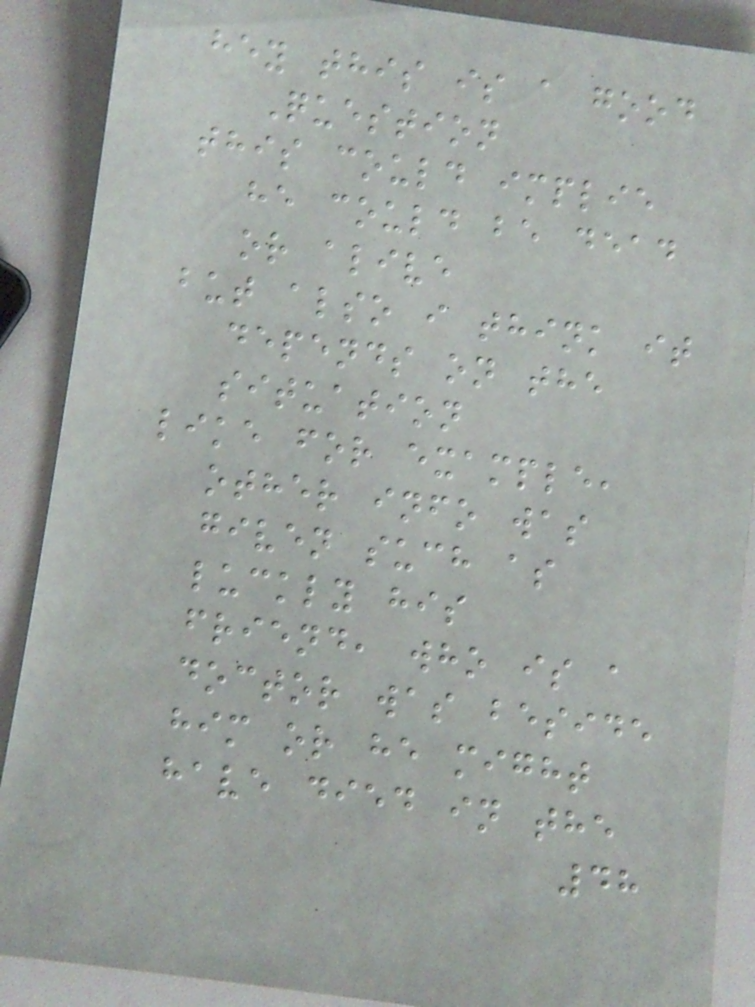hey this is a good
Question
this could implie
he could be dead
or alive
but also i think it
depends on the
situation
like for example,
other info was
given such as
luckly his
friend, who is a
doctor was beside
him or he might
have died in the
48
